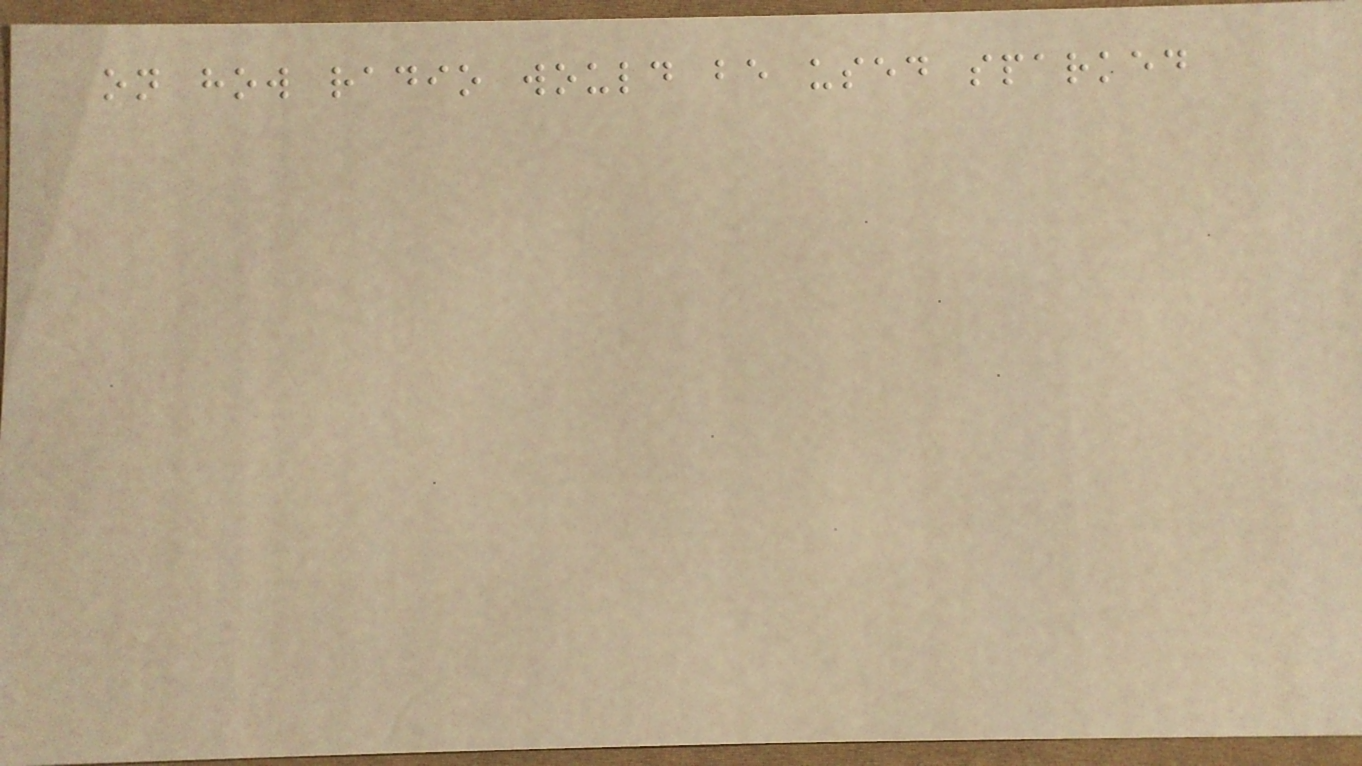on how radio would be used sparked
